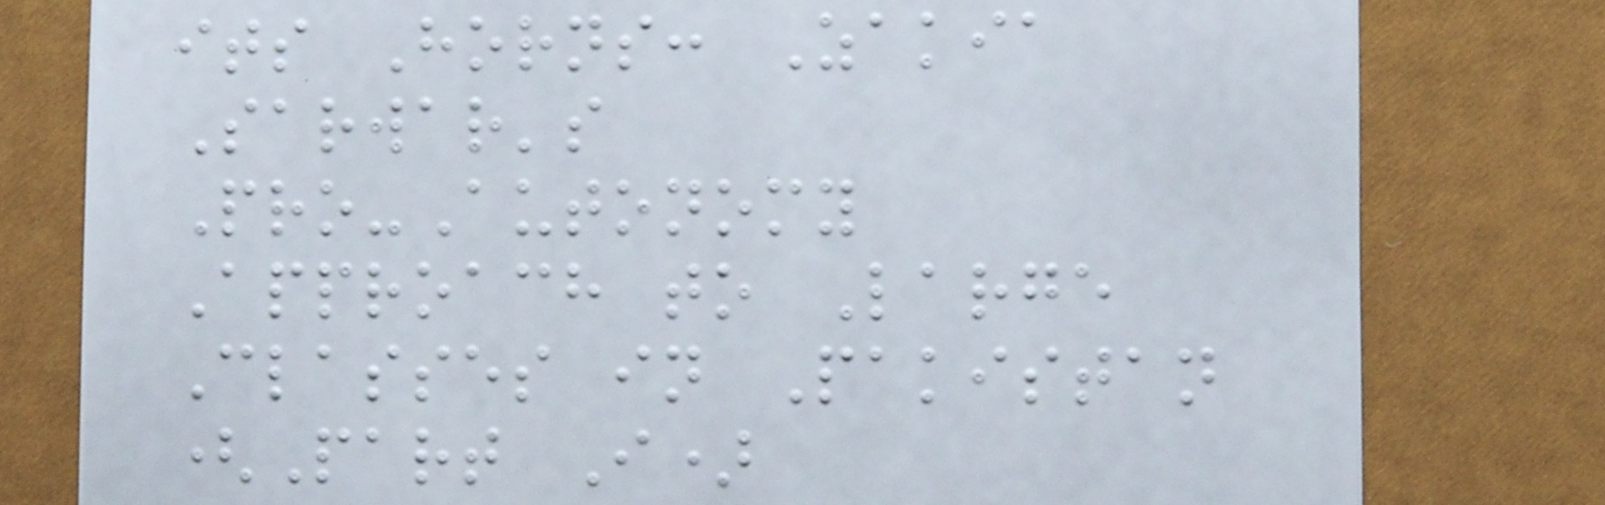its Horns: Zakia
Sarwar's
Pro-Autonomy
Approach to Large
Classes in Pakistan
(Part I)
